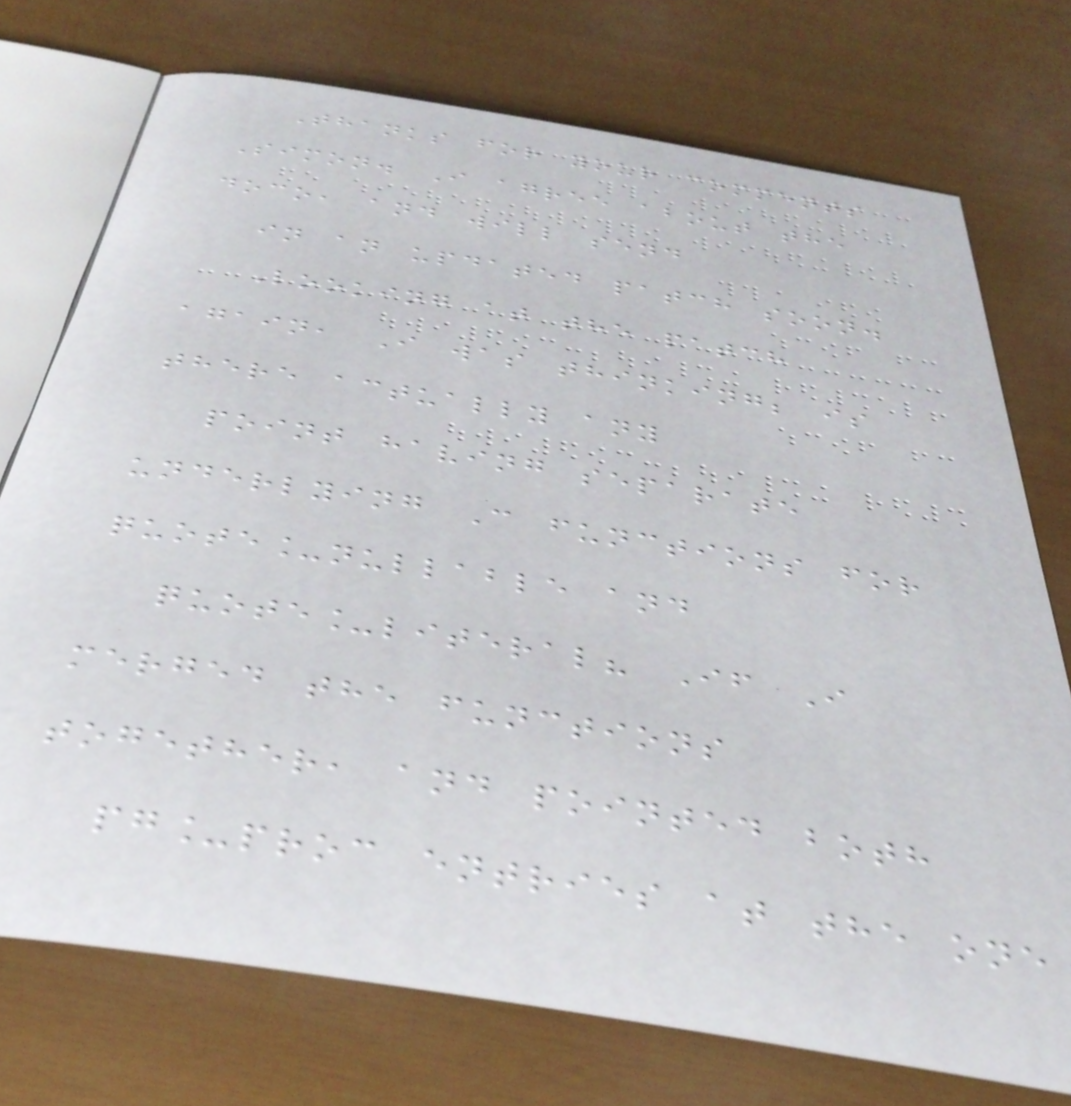Thanks for your comments
Simon. I agree about the
doco, and will send
in an updated patch soon.
Looking at the patch
again, I was thinking; is
there actually any
point having separate
underlying C functions for
quote_nullable and
quote_literal? If I
merged the functions
together, and pointed both
pg_proc entries at the one
